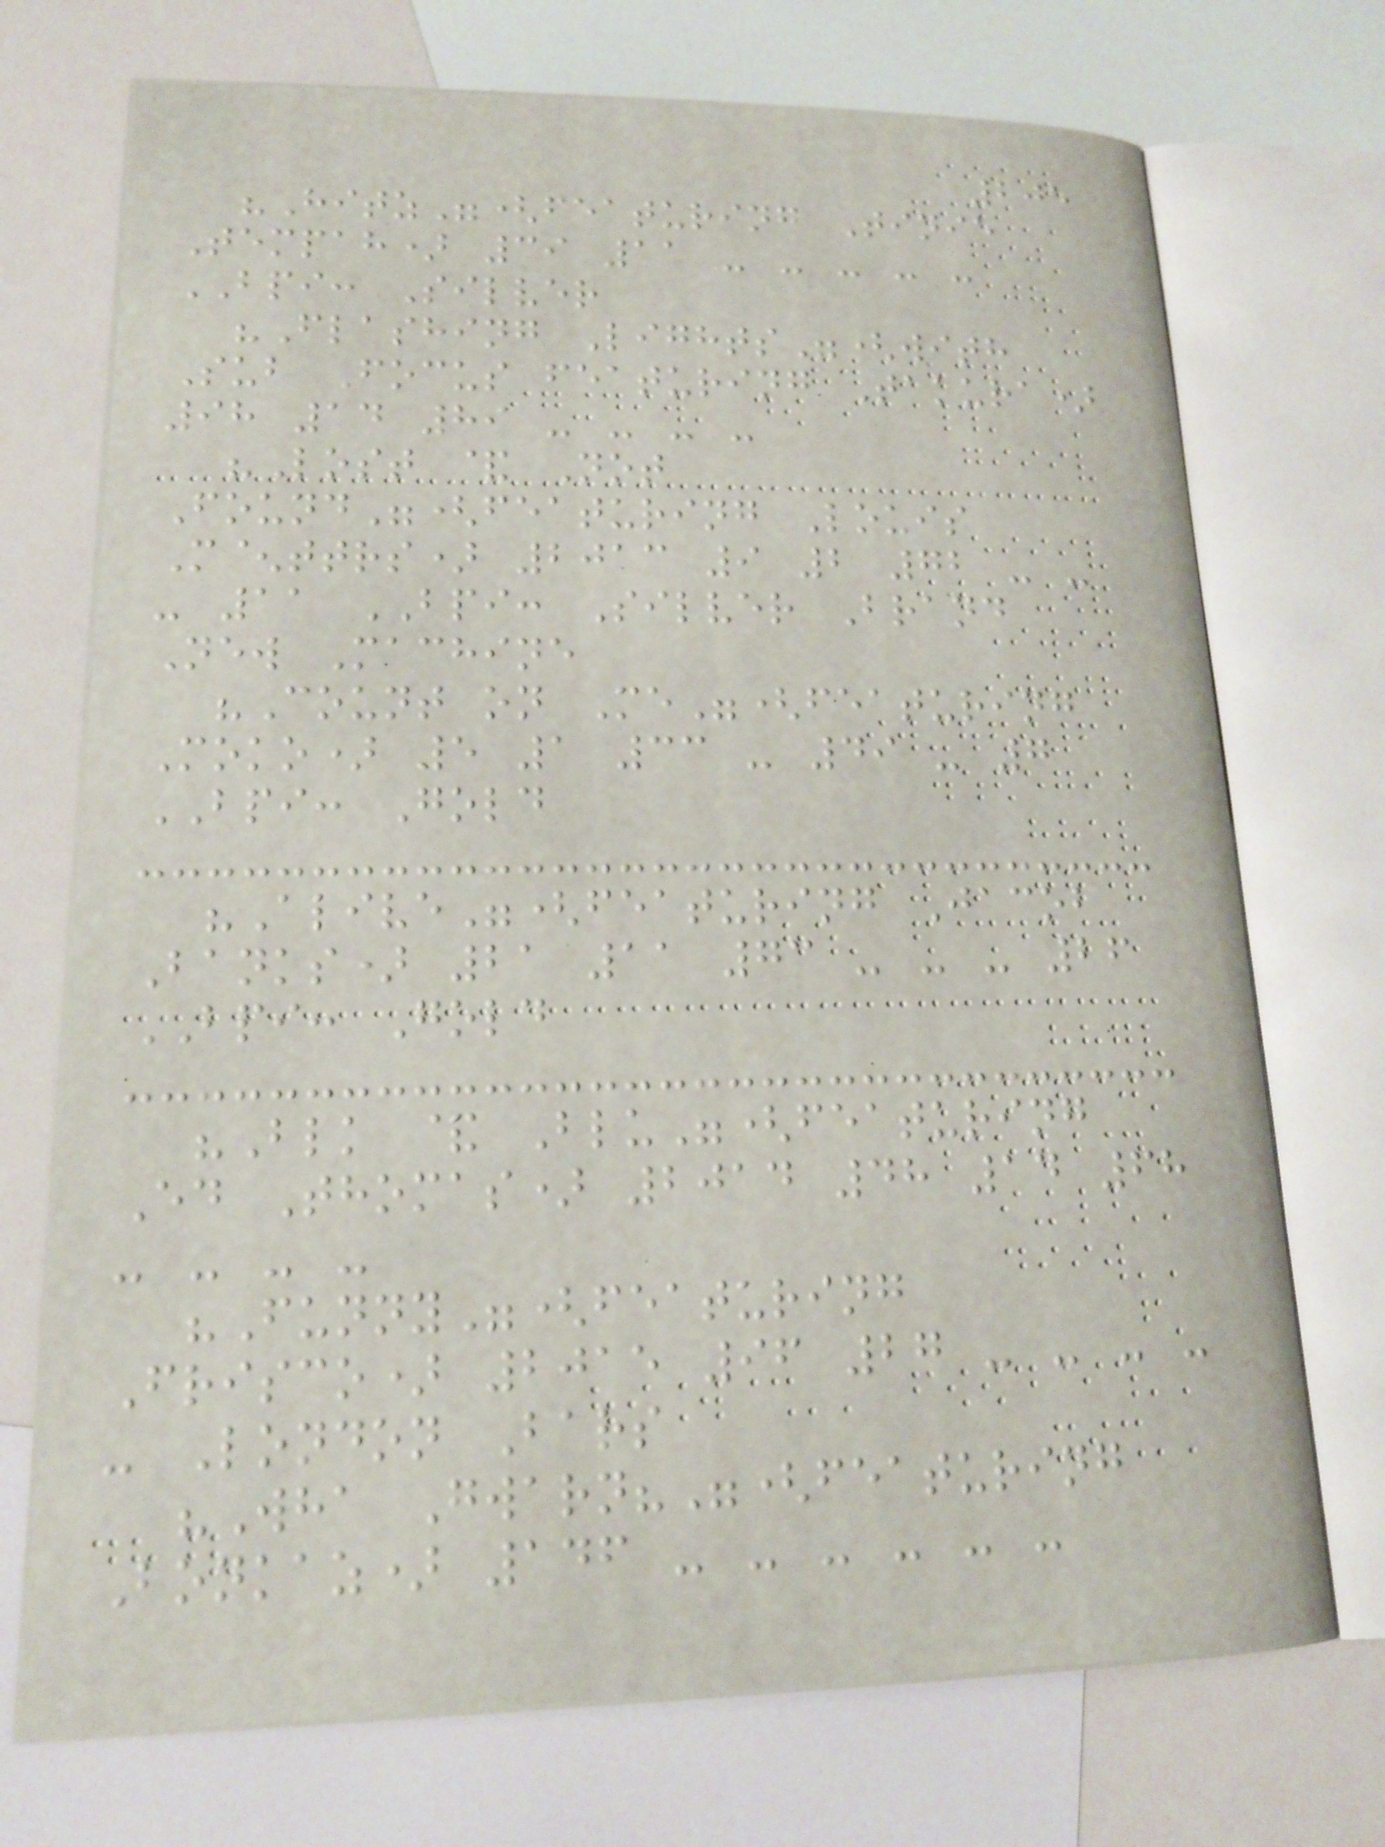205
"Hitz"(featuring Tinie
Tempah) 39 11 - - - - -
BPI: Silver
"Flashing Lights"(with
Sub Focus featuring Takura)
98 14 89 - - - -
"Lost & Not
Found"(featuring Louis
M^ttrs) 2013 9 2 72 - -
- 11 BPI: Silver Brand
New Machine
"Count on Me"(featuring
Moko) 5 1 33 - 49 - 7
BPI: Gold
"Alive"(featuring Jacob
Banks) 21 11 73 - - - 26
BPI: Gold
"Blk & Blu"(featuring
Ed Thomas) 2014 48 14 68
- - - -
"Funny"(featuring
Frisco) 2015 96 27 - - - -
- London Bars
"Wha Gwarn?"(featuring
Bonkaz) 146 - - - - - -
